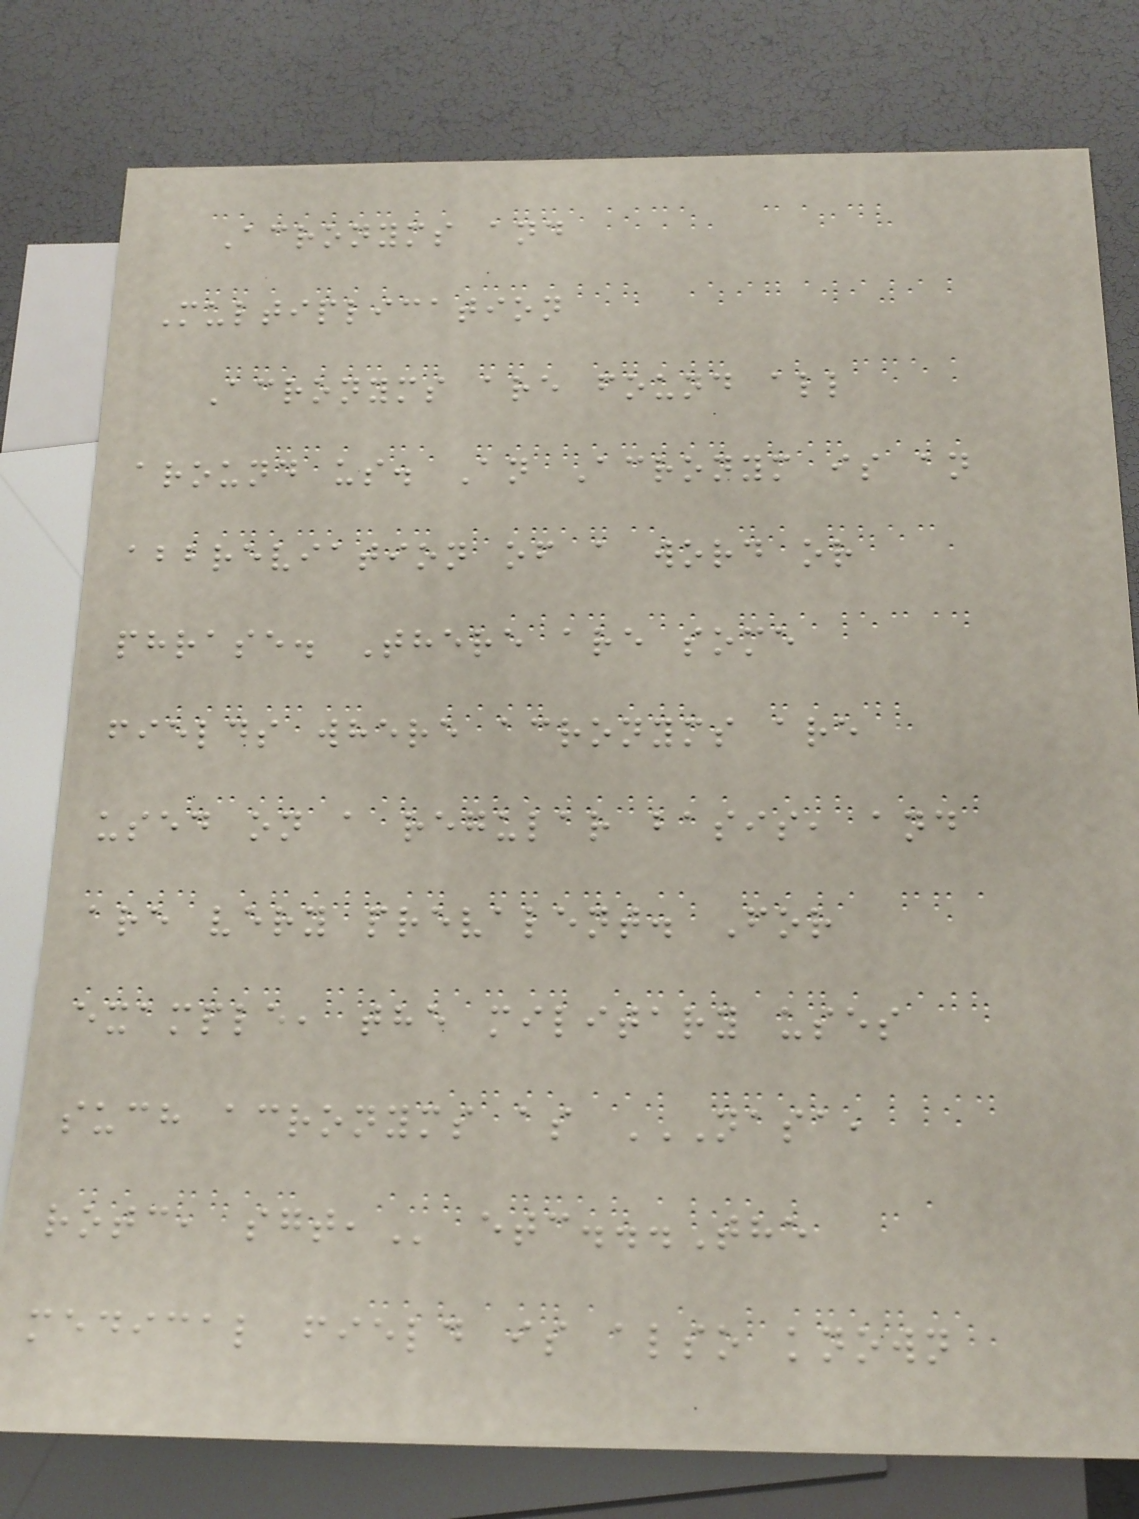Acronyms and
Multiplication
Acronyms are found all
around us. An Acronym is an
abbreviation of a word or
phrase. There are some
fields where acronyms are
used on a regular basis, and
are very prevalent. For
example, the military uses
such acronyms as NASA,
ROTC, SGT, etc...The
medical field is also known
